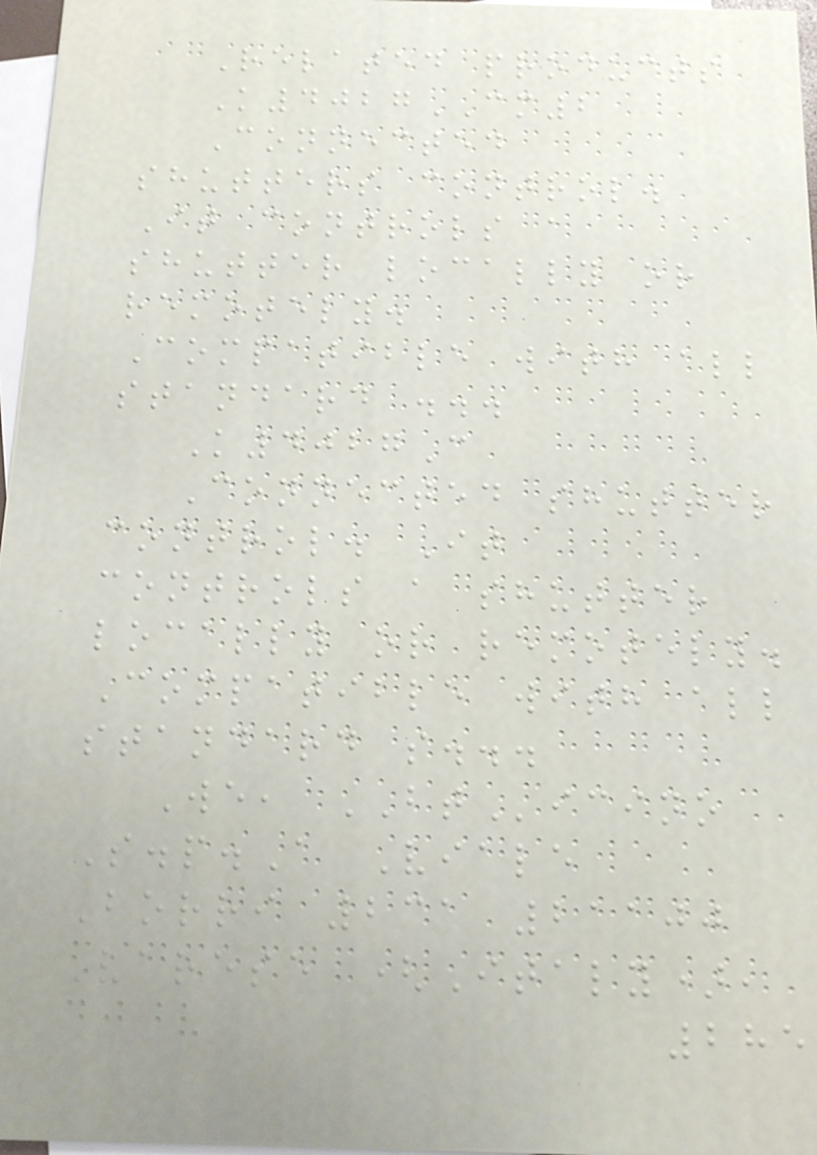Related products
K4027CM2
Connected
shutters control.
It controls a
shutter locally or
remotely.
Compatible with all
standard ...
K4027C
Connected shutter
control. It
controls a shutter
locally or remotely.
Compatible with all
standard s...
We, BTicino
S.p.A Viale
Borri 231 21100
Varese (Italy),
285
